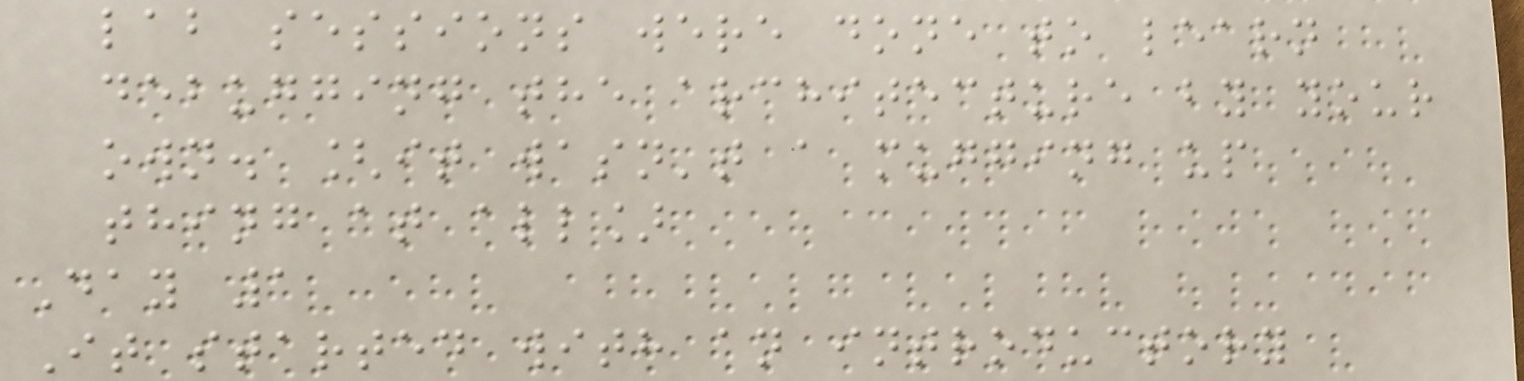lab sessions were done to learn
debugging the architecture by your
own. [it wasn't a mugging up
thing at all]
Day 1
It started with an introductory
